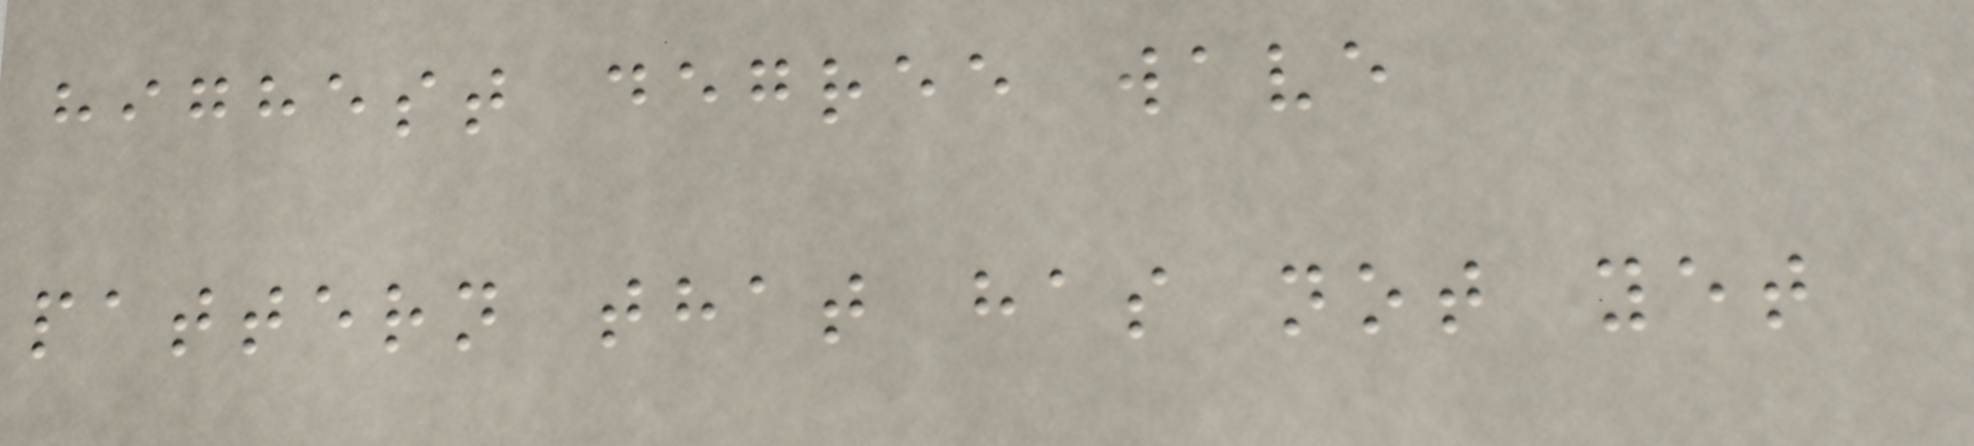highest degree wave
pattern that has not yet
